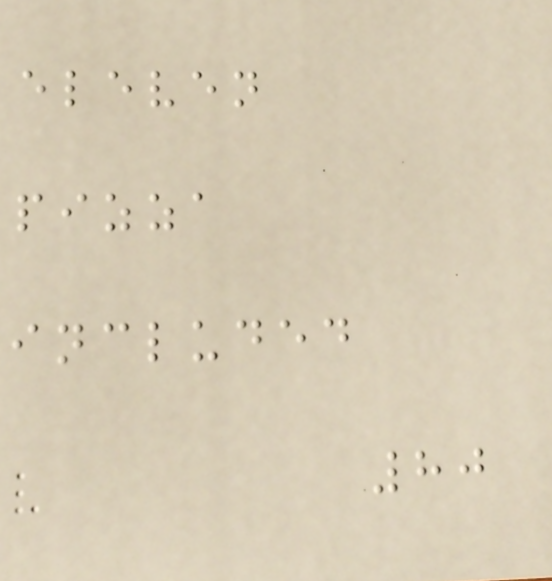eleven
pizza
included
80
